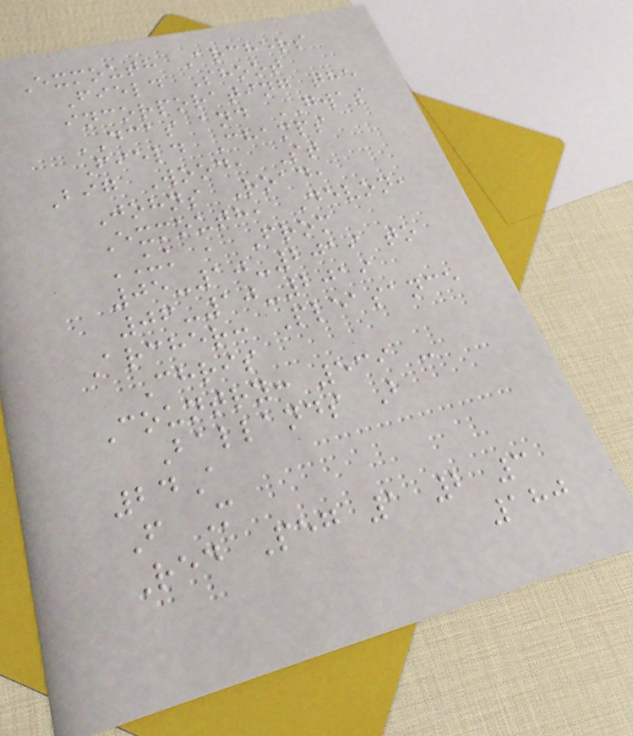Exmouth Archers
Field Shoot
incorporating the
DCAS and GWAS
Field Champs
Big Wood, St
Johns Road,
Exmouth, Devon,
UK , From
05-10-2019 to
06-10-2019
Archer: Pleasance
Chris
Country: 539 -
Ballands B
24A
F M
Red Peg 1 2 3
180
